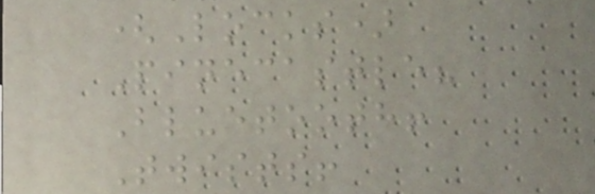(Locks)
Pinecastle?
Bluetooth!
Twists!
